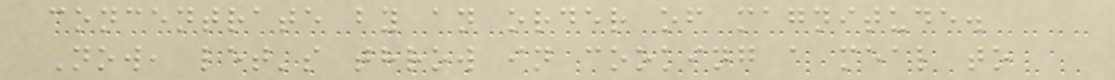concentrate by an order of magnitude.
Now, let's throw in cooking a meal to
